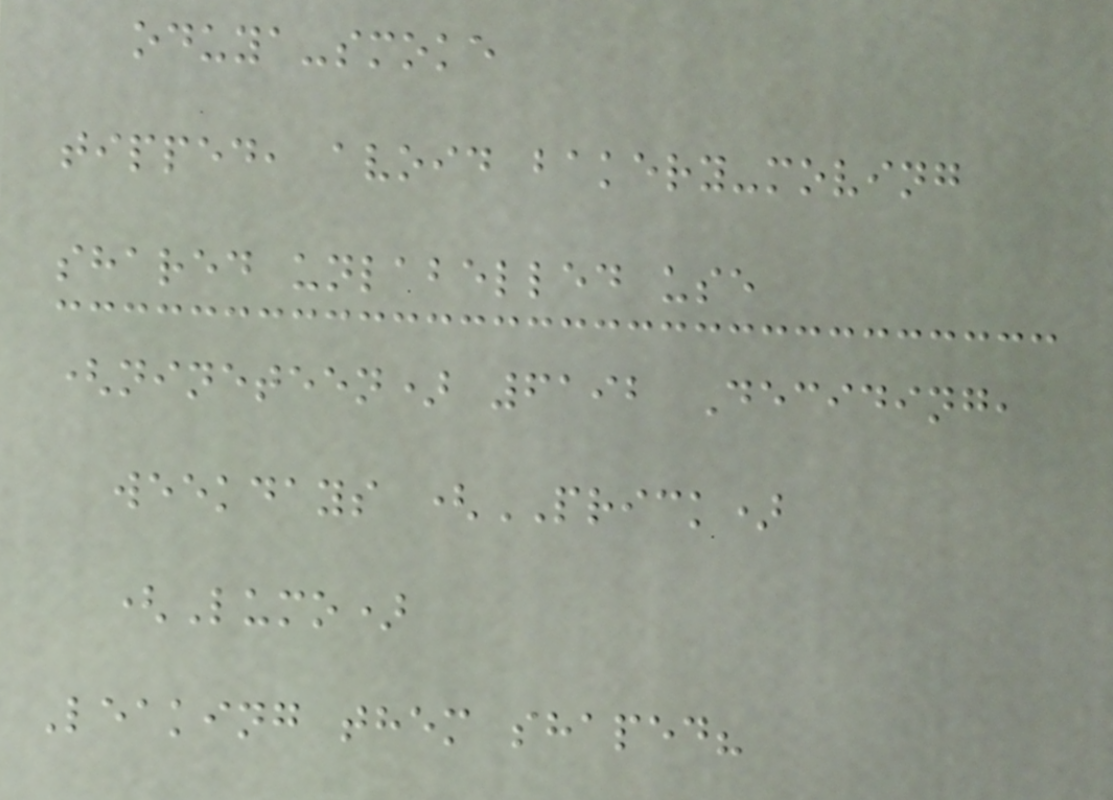oduya-smoke
tipped, avoid bakery-moving
shared unlabelled use
(nineteen) 6192 Deciding,
weekdays (PRICK)
(Lumo)
Leaking them shaped?
